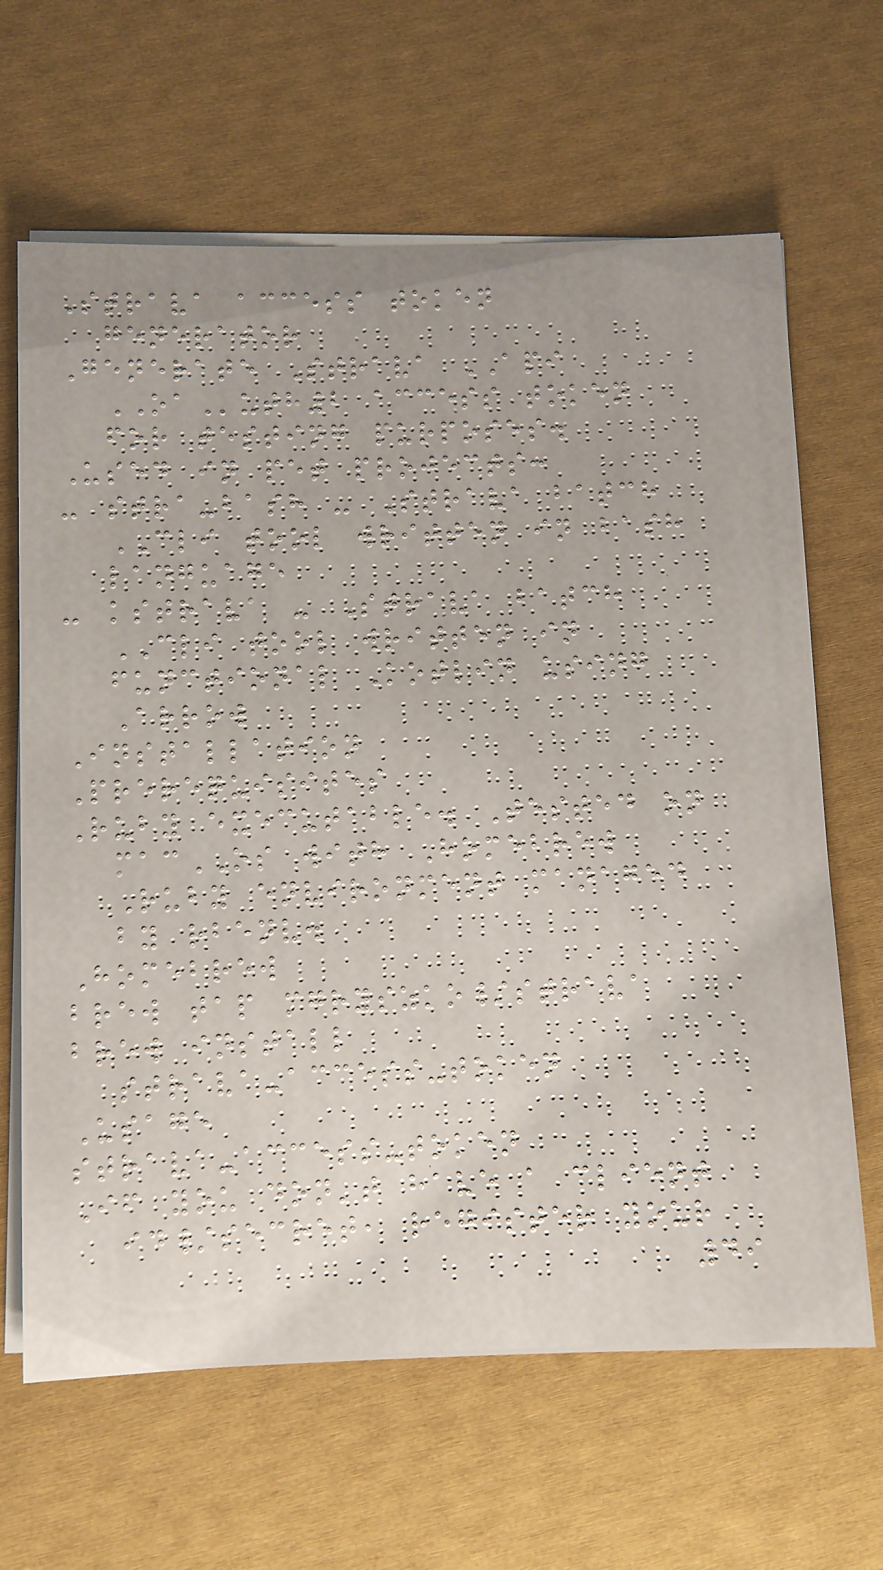Strava access token
generator
Generate Strava API
OAuth2 access token
for testing purposes.
Used in pet projects:
- stra-bash - Strava batch
CLI tool written in bash
language
- kstrava - Strava batch
CLI tool written in
functional Kotlin using
Arrow
Installation
Prerequisites
Ruby executable. Tested on
macOS with Homebrew
Ruby environment managed
by rbenv.
Homebrew
brew tap mgryszko/strava
brew install
strava-access-token
Usage
strava-access-token
If you don't have a client
id/secret, register your
49
